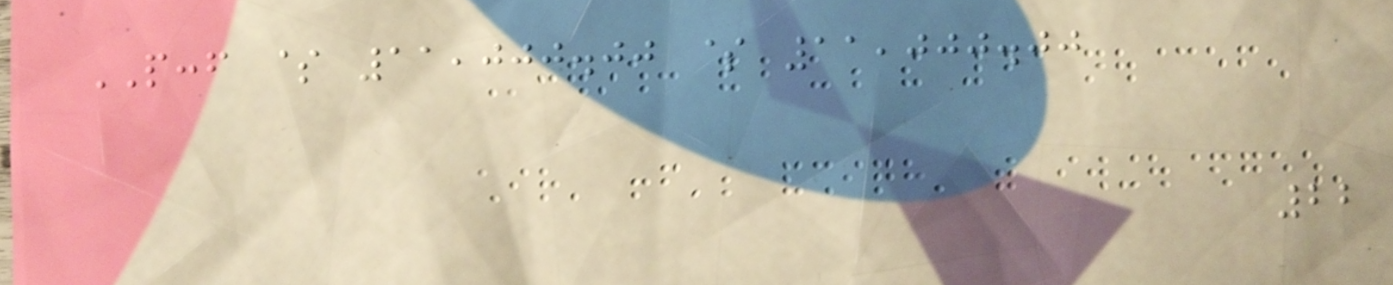PCCF $ 11,000.00 $ 11,000.00
22
